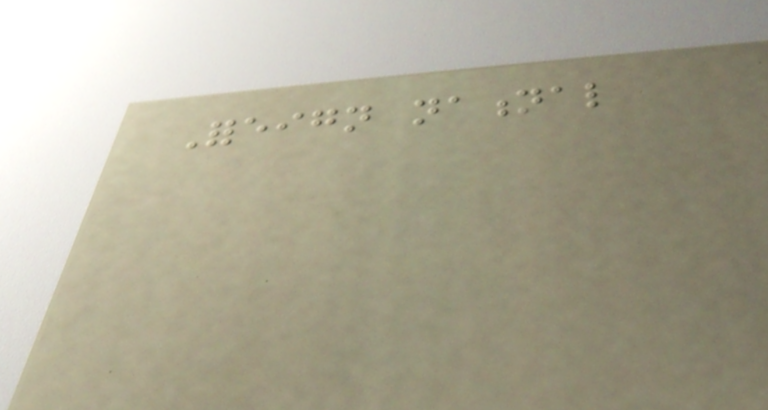Foreign national
